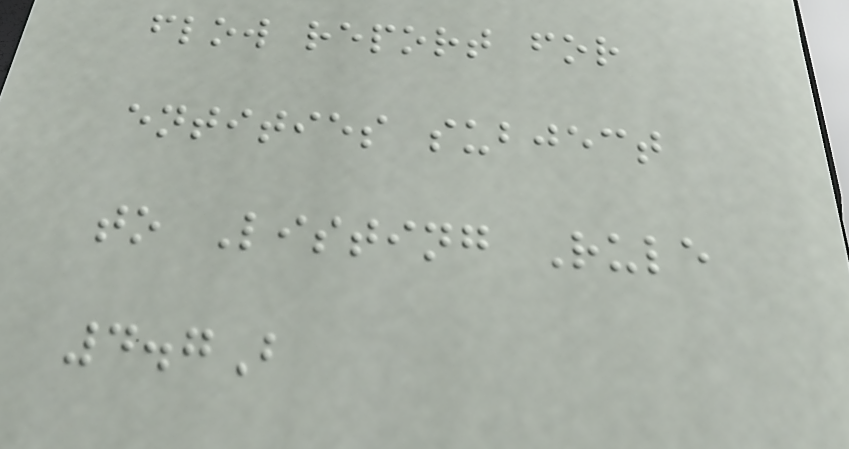flow report for
entities subject
to Listing Rule
4.7B
